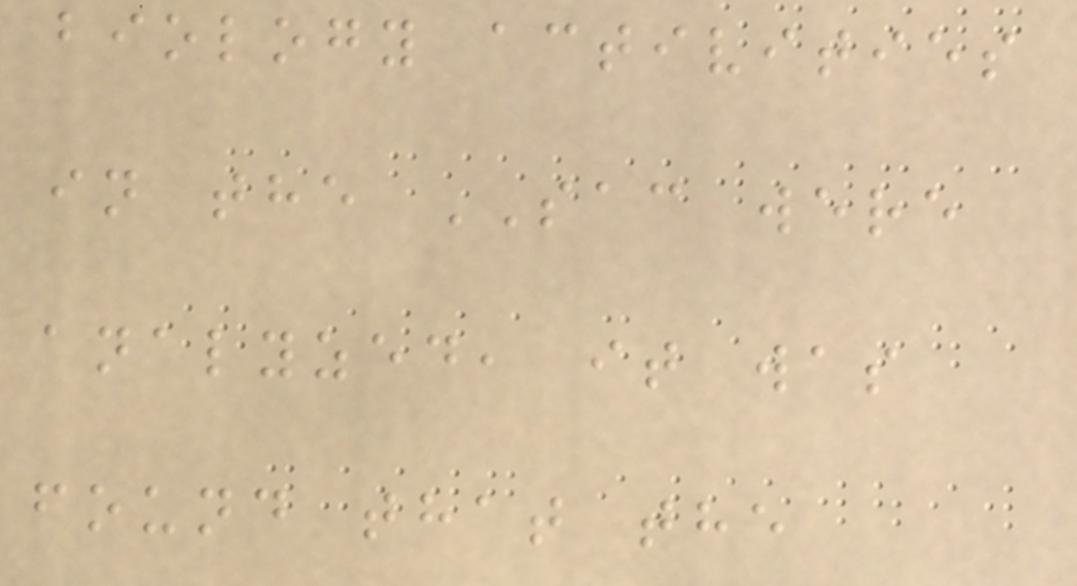biology activities
in the SAC were
analyzed, it was
found that the
